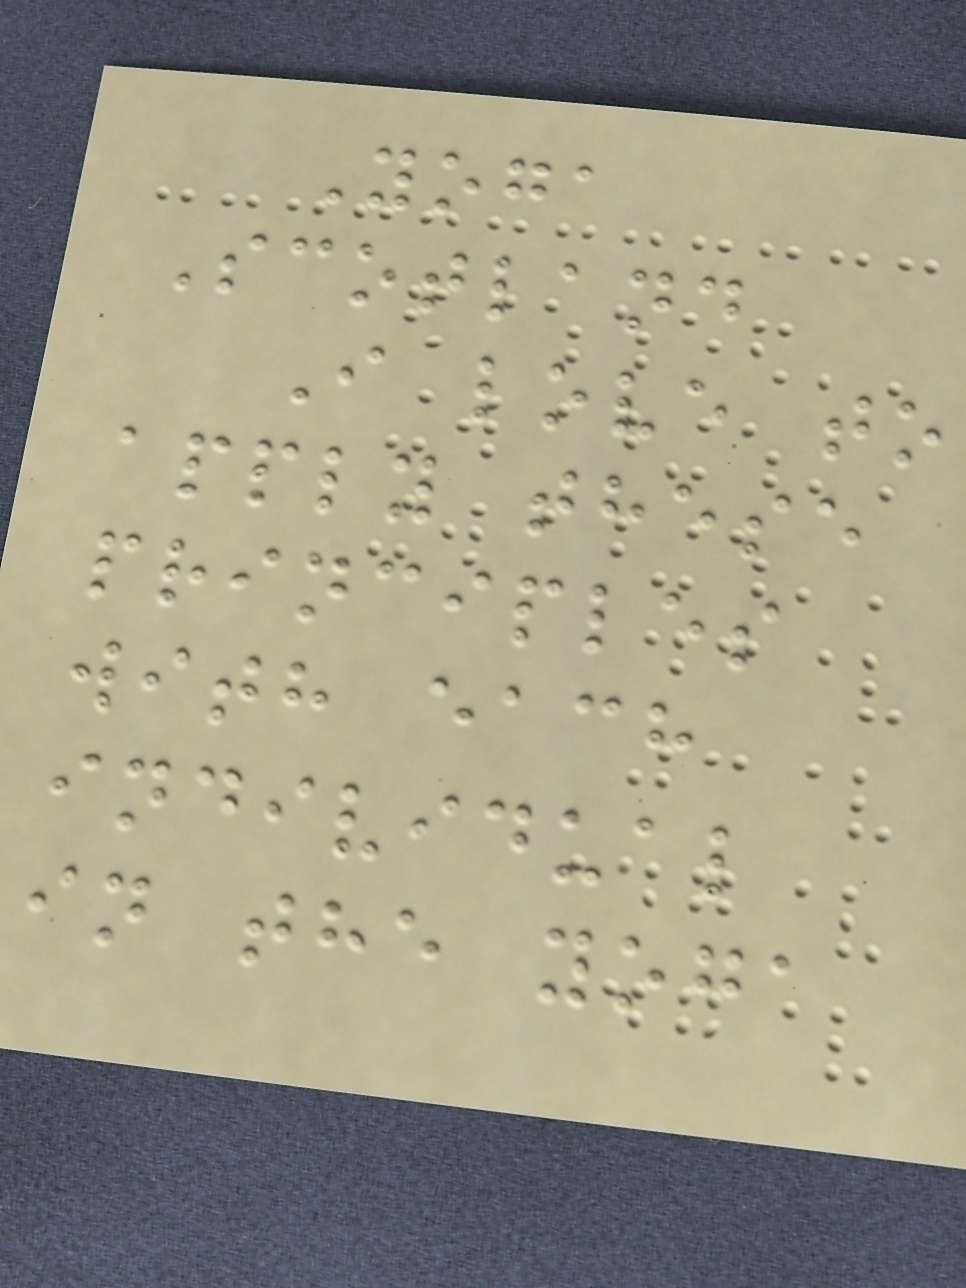Yoga
Scotland
I love to
apply these
principles
with each
individual
in the yoga
